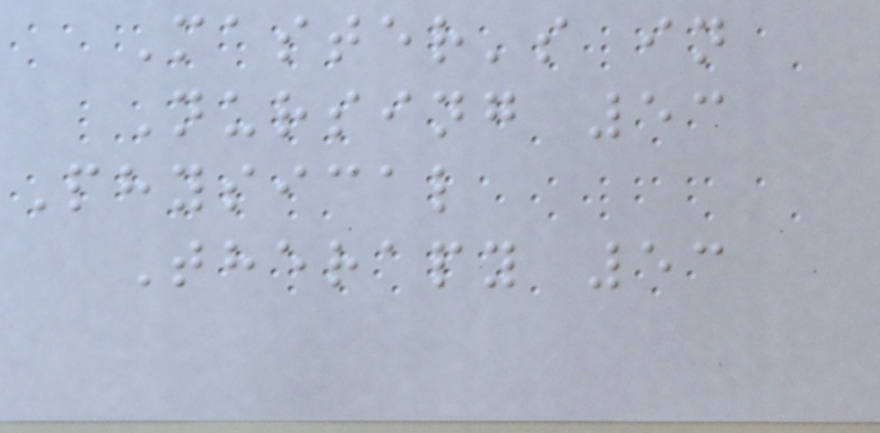Master's in
Nursing 53
Physical
Therapy 53
